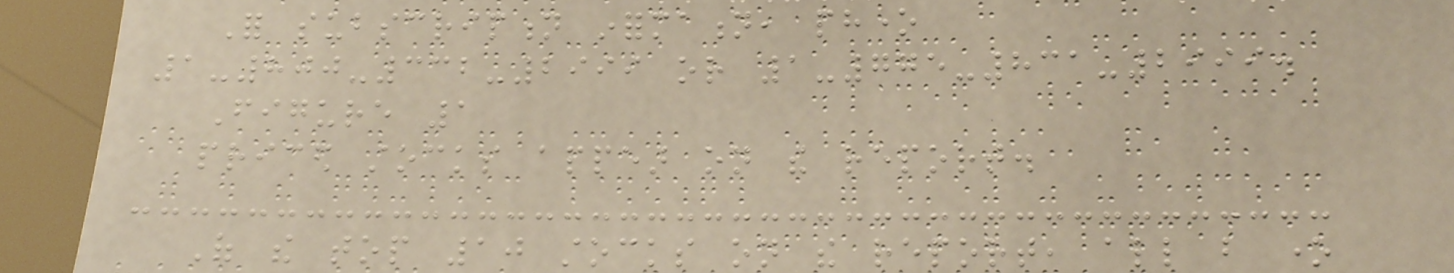For subscription information, phone
1-800-332-2999 or 1-775-831-2999.
Figure 1
priced stocks appear on the report.
Of the top 10 stocks on the report, all but one
